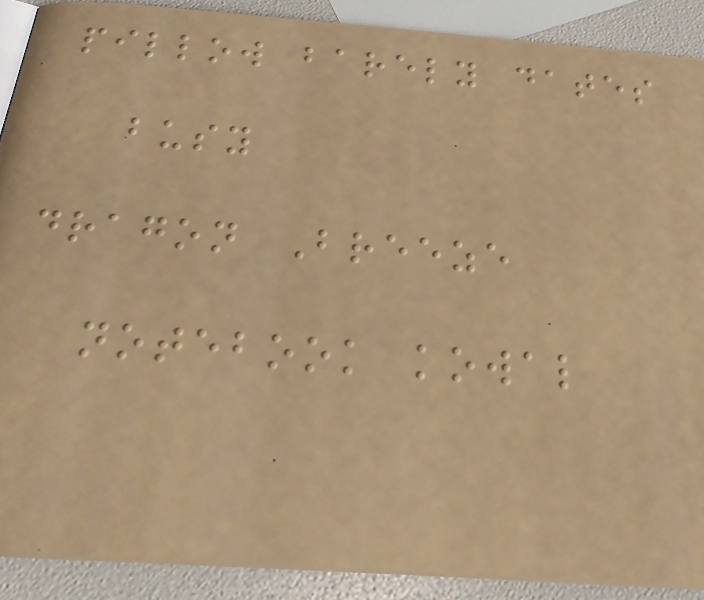pillow barely dates
busy
dragon Breeze
notebook kowal
